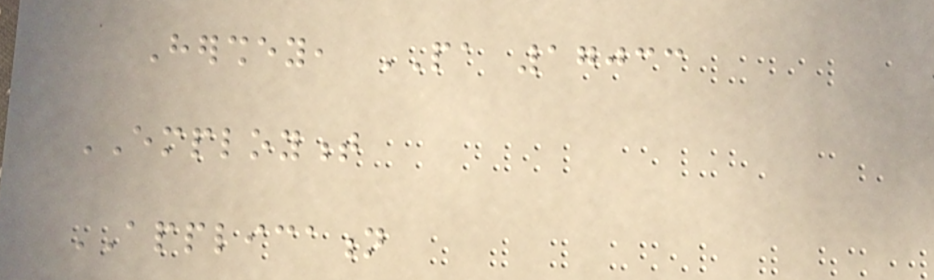Hershey, PA 17033
EMPLOYMENT
APPLICATION
